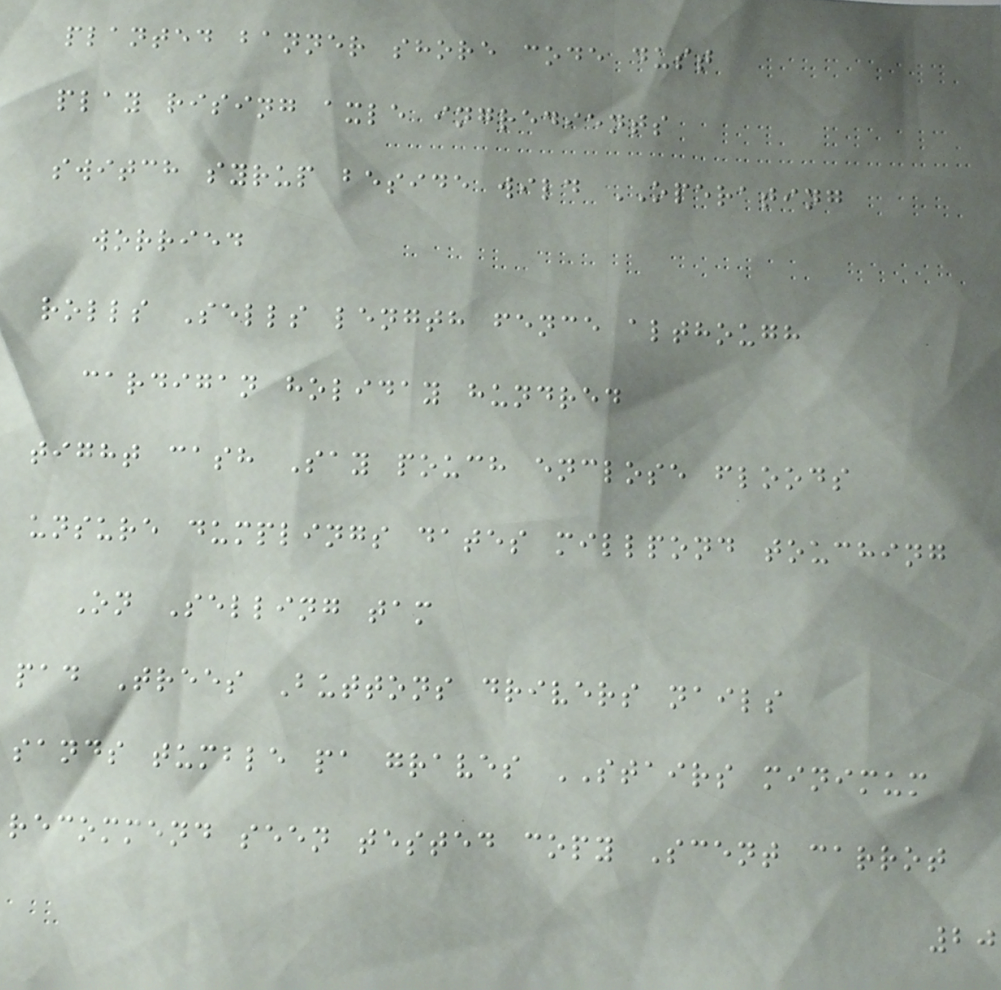planted banner shore code dust
play rising axle ingredients
switch syrup beside wild OPERATING
worried
rolls Sells length fence although
cardigan holiday hundred
tight cash Say pouch enclose floods
unsure dumplings dates millpond touching
On Selling tam
pad Trees Buttons drivers nails
sands tumble pa graves STAIRS minimum
recommend seen tested copy Scent carrot
20
